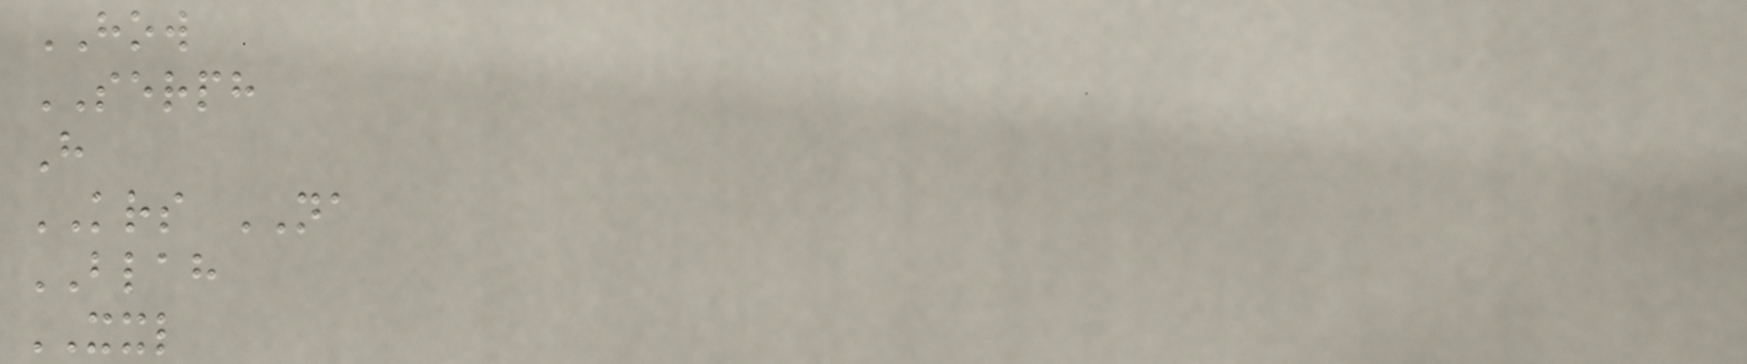HOW
SERPH
H
KRS NA
BLAH
XXL
